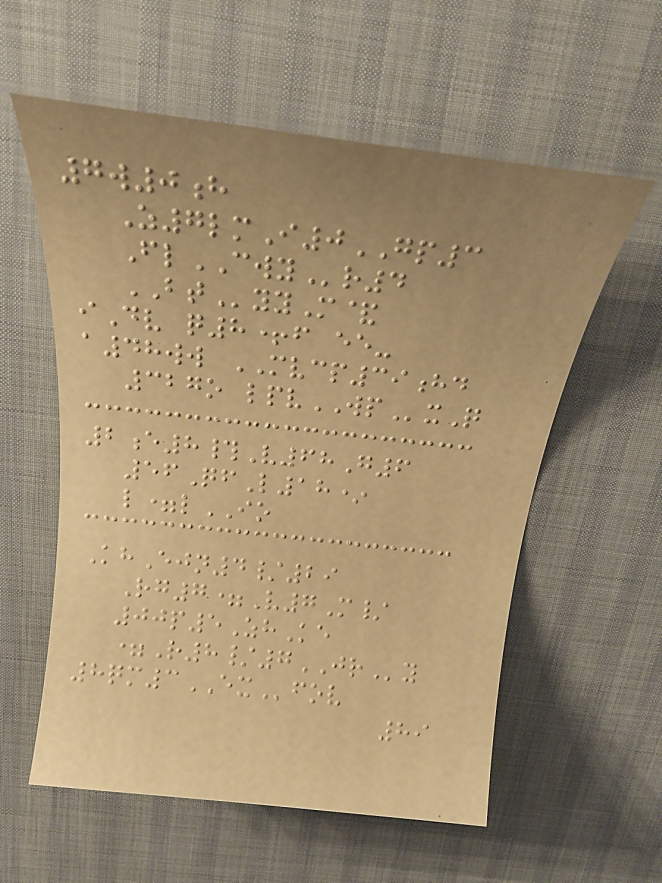7w0h
Z7lmI0GP3
FlCWYr4
BTyyM&
iDv q8+f ee-
a48ww MVCP39hd
327o lpvWPxQ
2e8#V68G6
56QfL18*
l=lIO
KhEjn4/29
Rg7=V7M/
00p5ZhKe
=R8/7JRy
8qm3EXfov
89
